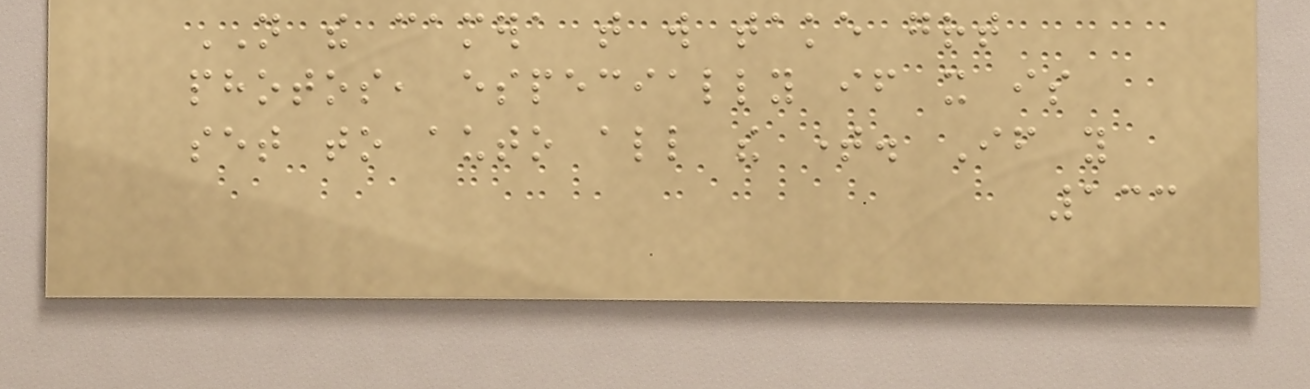NOT the camera that will take great
photos, especially if it is
set to auto all the time. If you
133
